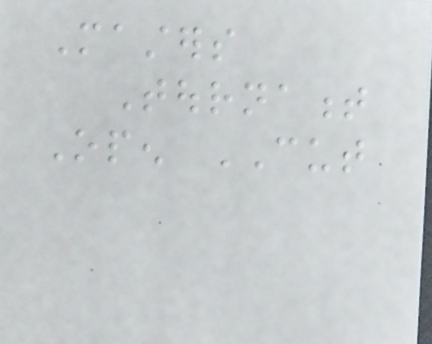Masters
Tournament
Open CUT
